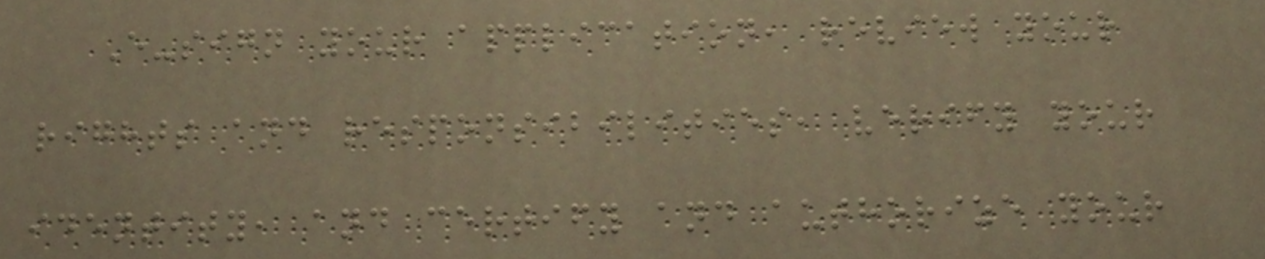E-sign your application, review your
rights and responsibilities, verify your
identity, and certify and authorize your
